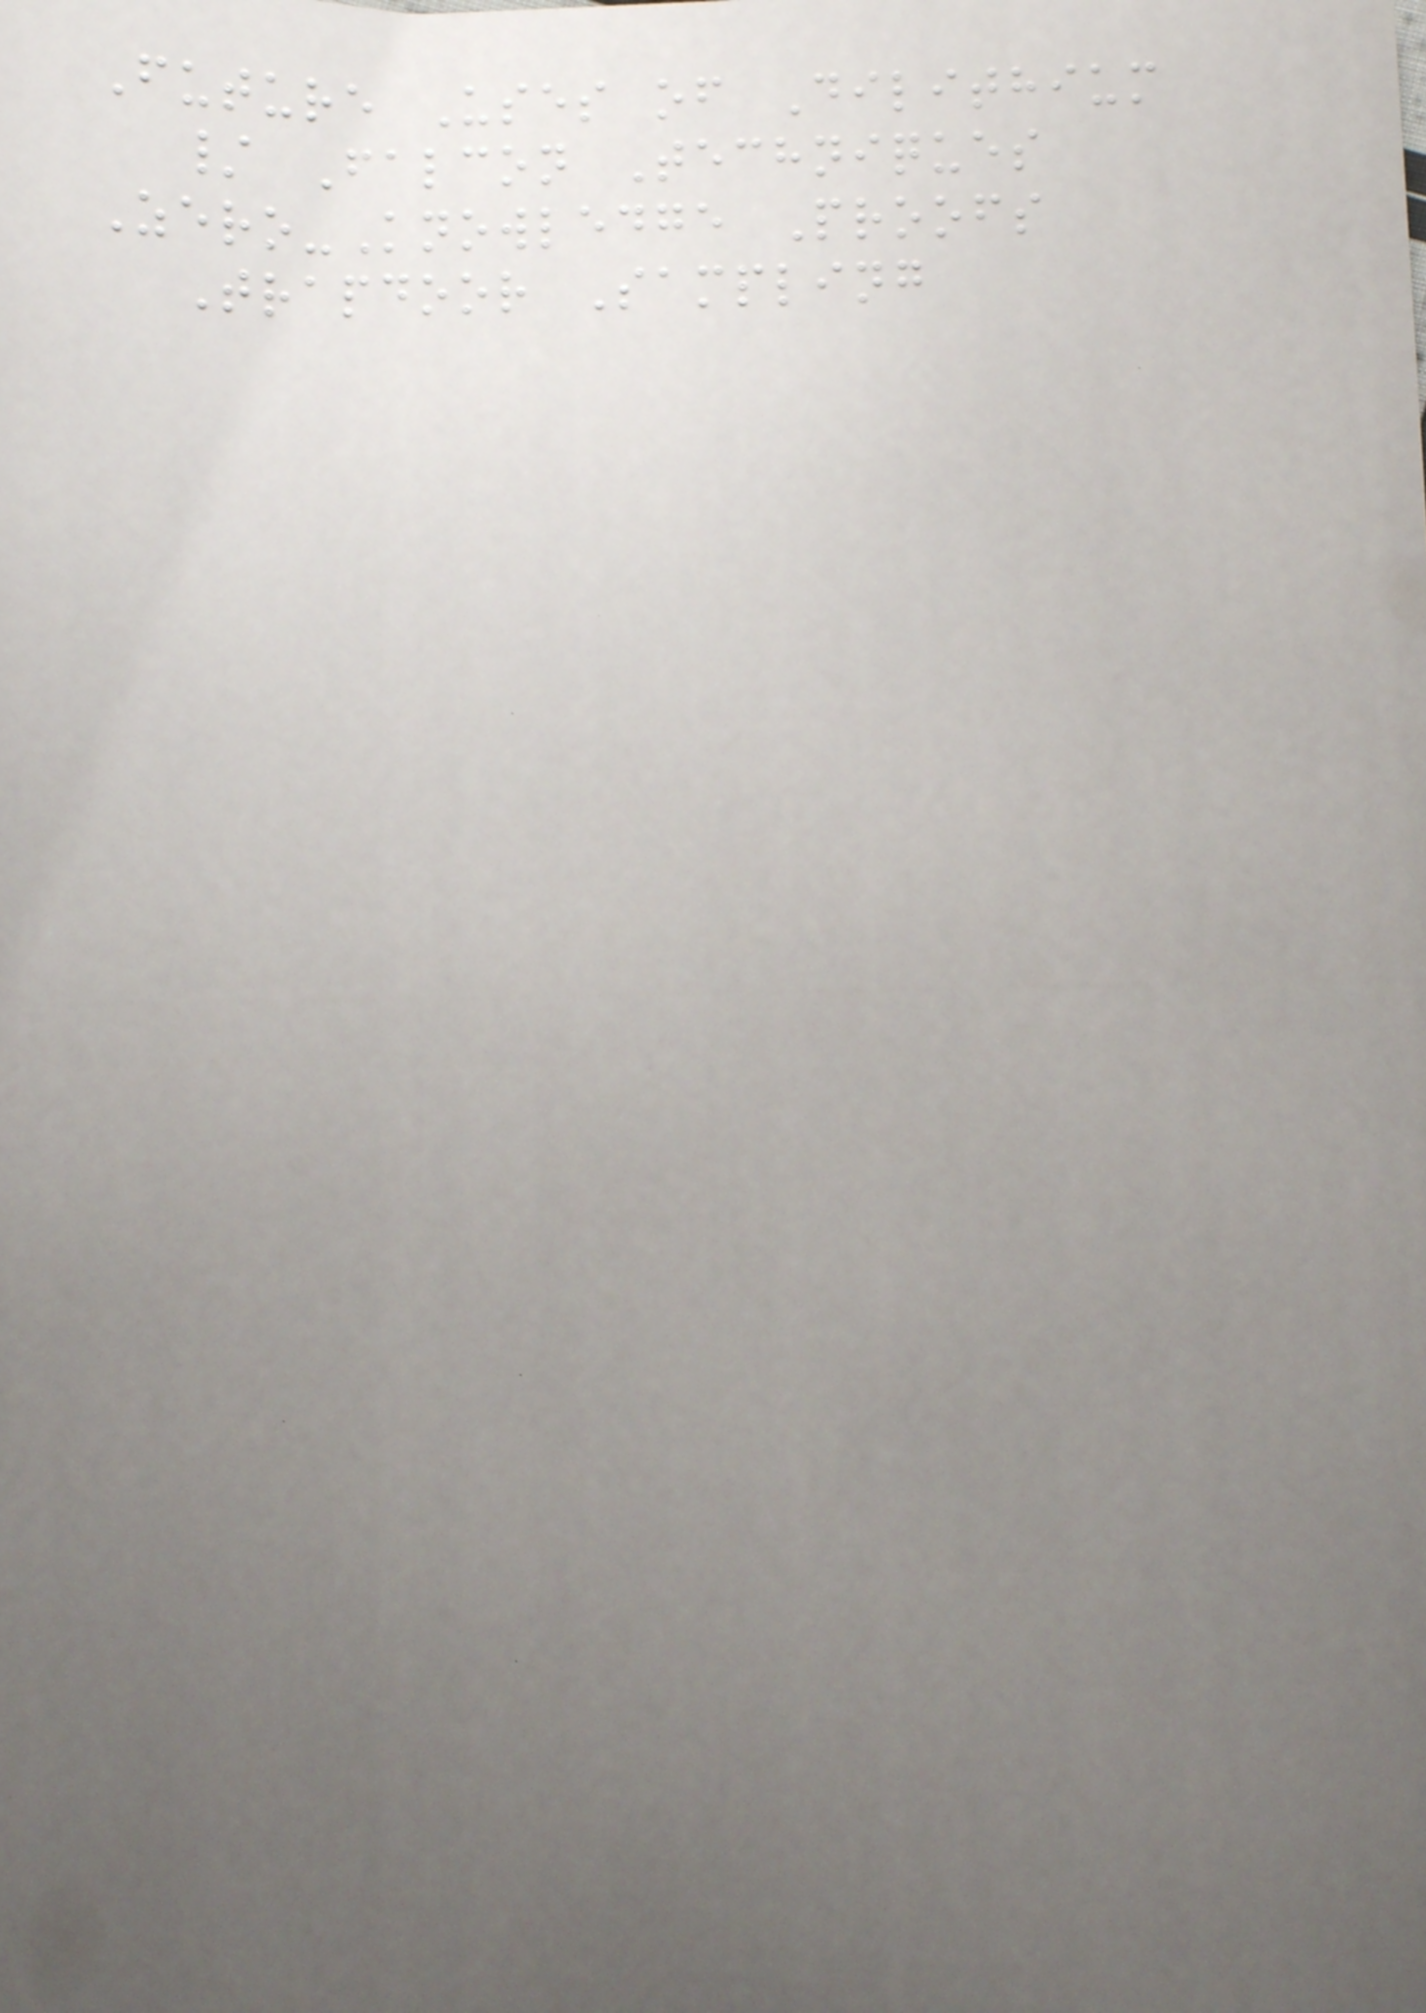Future Uses of Dilithium
/ Falcon Techniques
Zero-Knowledge Proofs
Trapdoor Sampling
